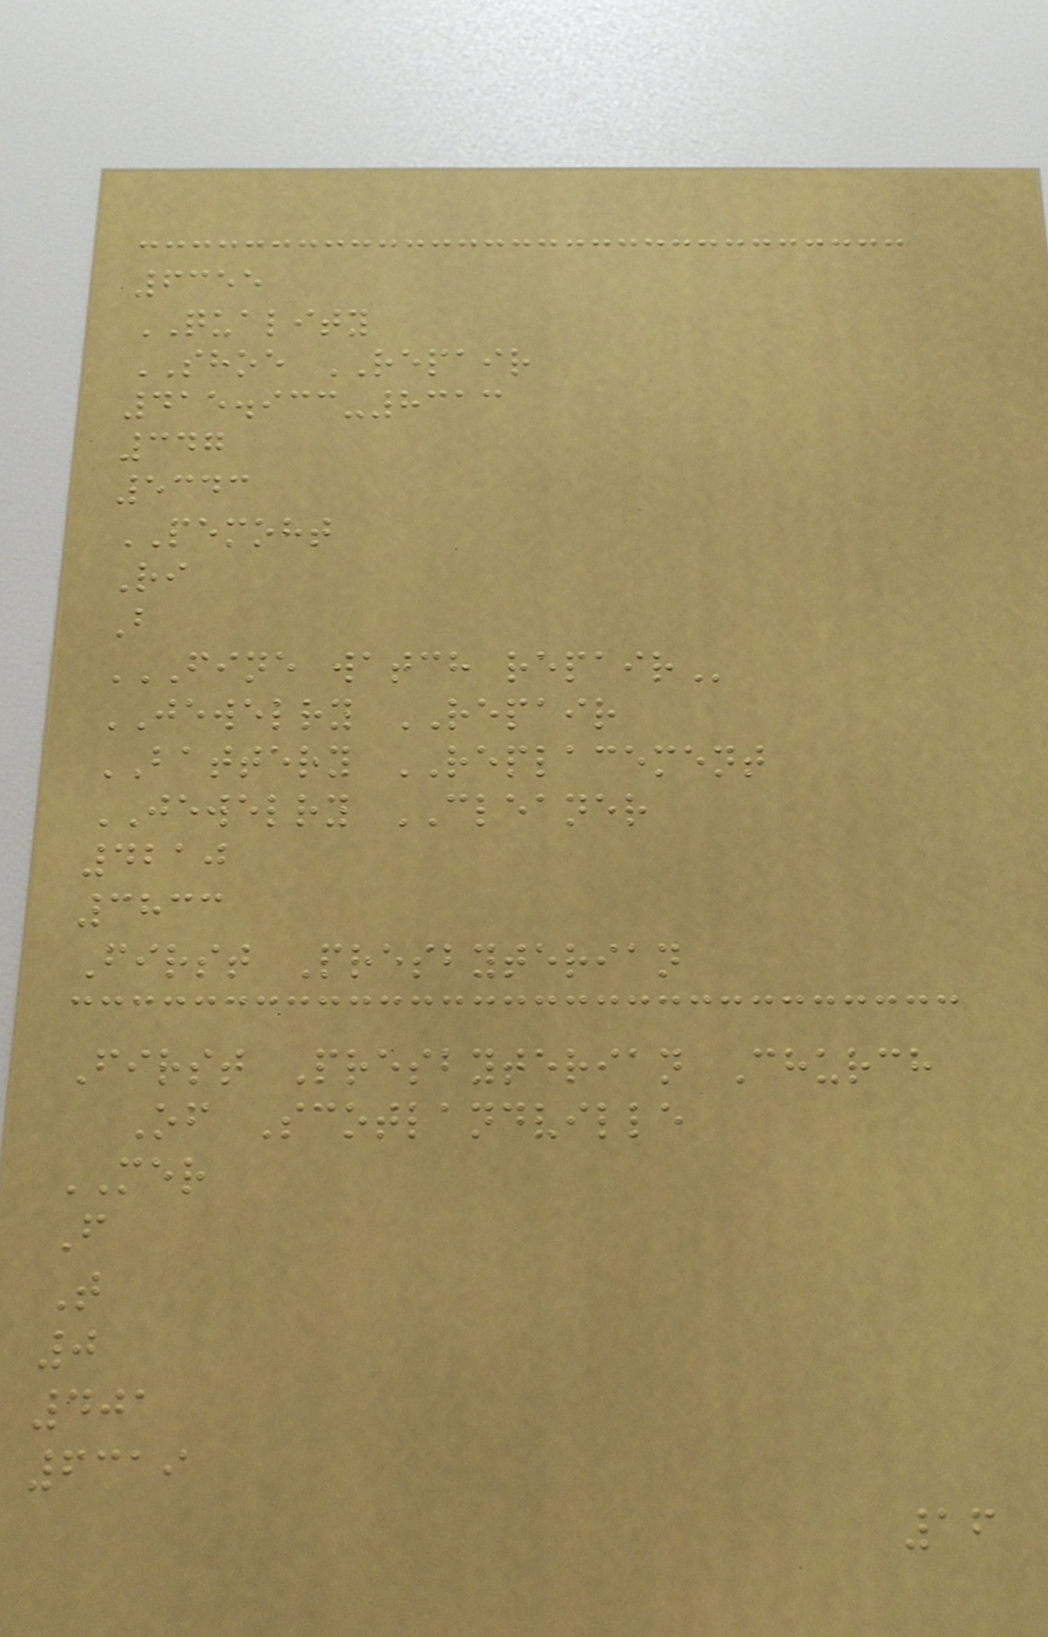6355
QUALITY
SHOE REPAIR
415.933-8313
347
5343
PEMOHT
Ri
B
FINE WATCH REPAIR
JEWELRY REPAIR
BATTERY REPLACEMENT
JEWELRY CLEANER
4210
3833
First Presbyterian
First Presbyterian Church
Of Scotlandville
MER
F
T
0
401
6319
16
